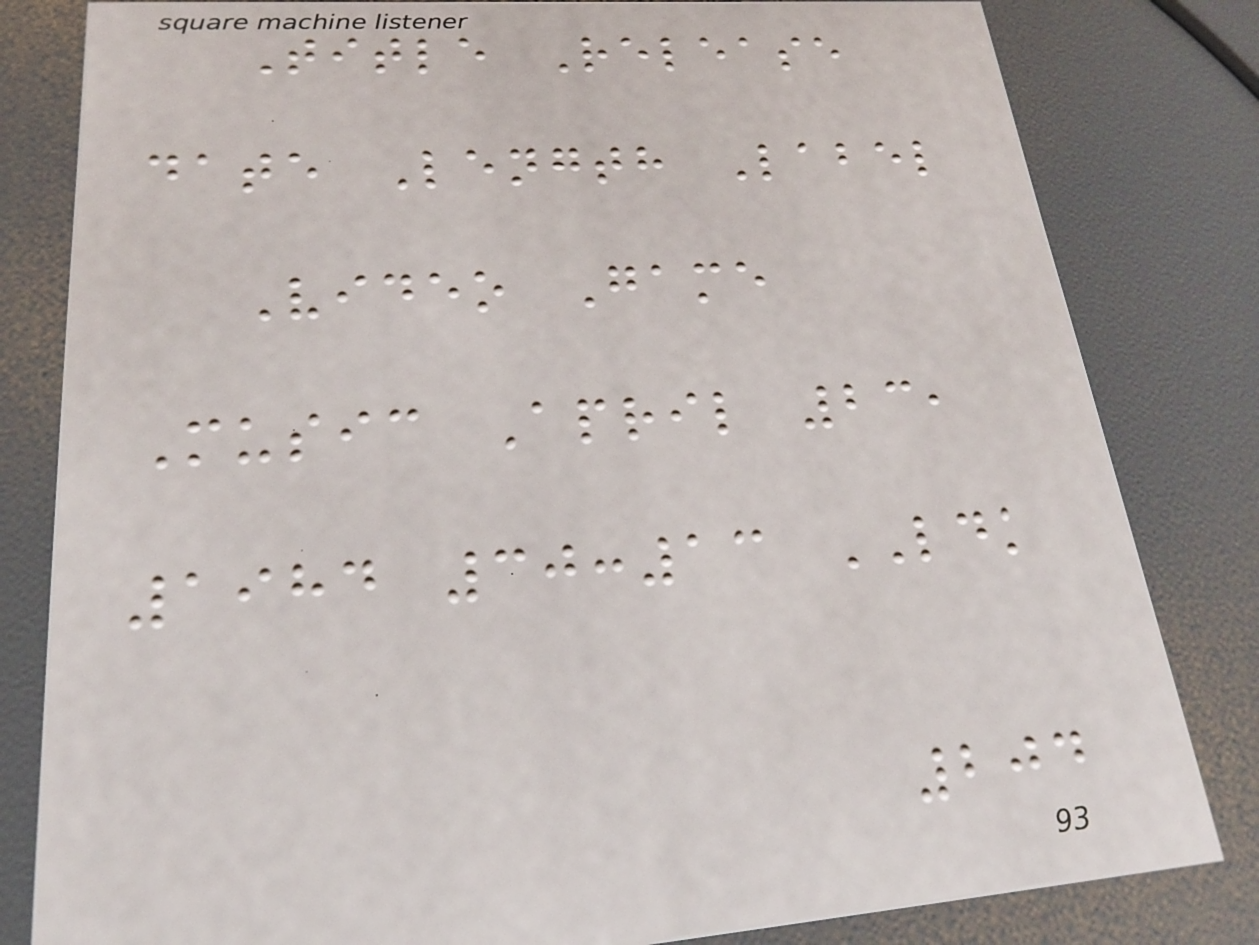Title Release
date Length Label
Video Game
Music April 23,
1984 30:13 LDK
204
